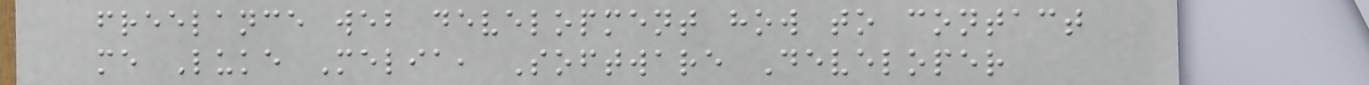freelance web development how to contact
me Luke Melia, Software Developer
